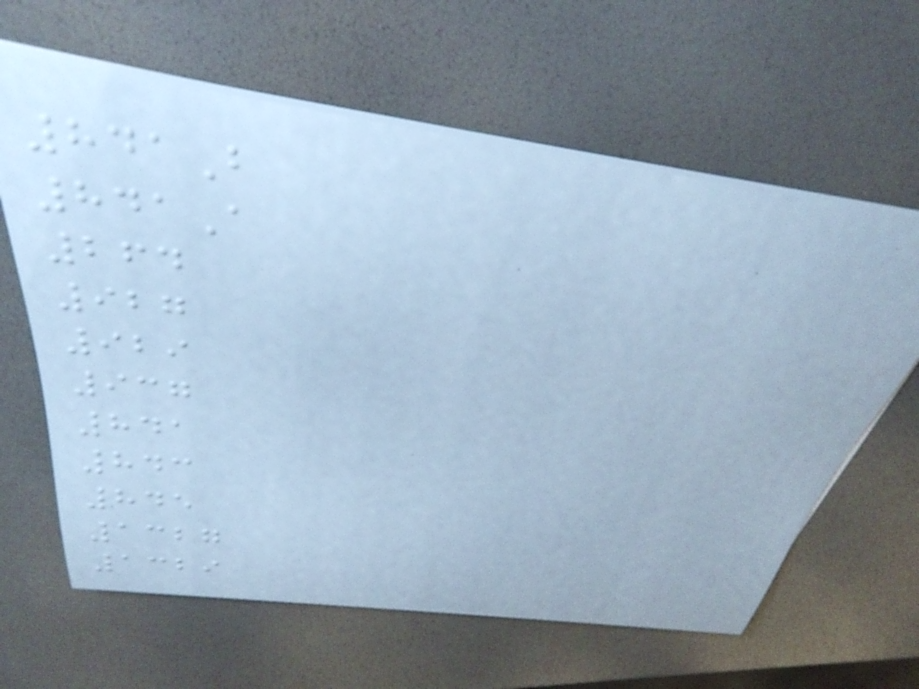841B
841A
264
927
929
937
841
843
845
1327
1329
